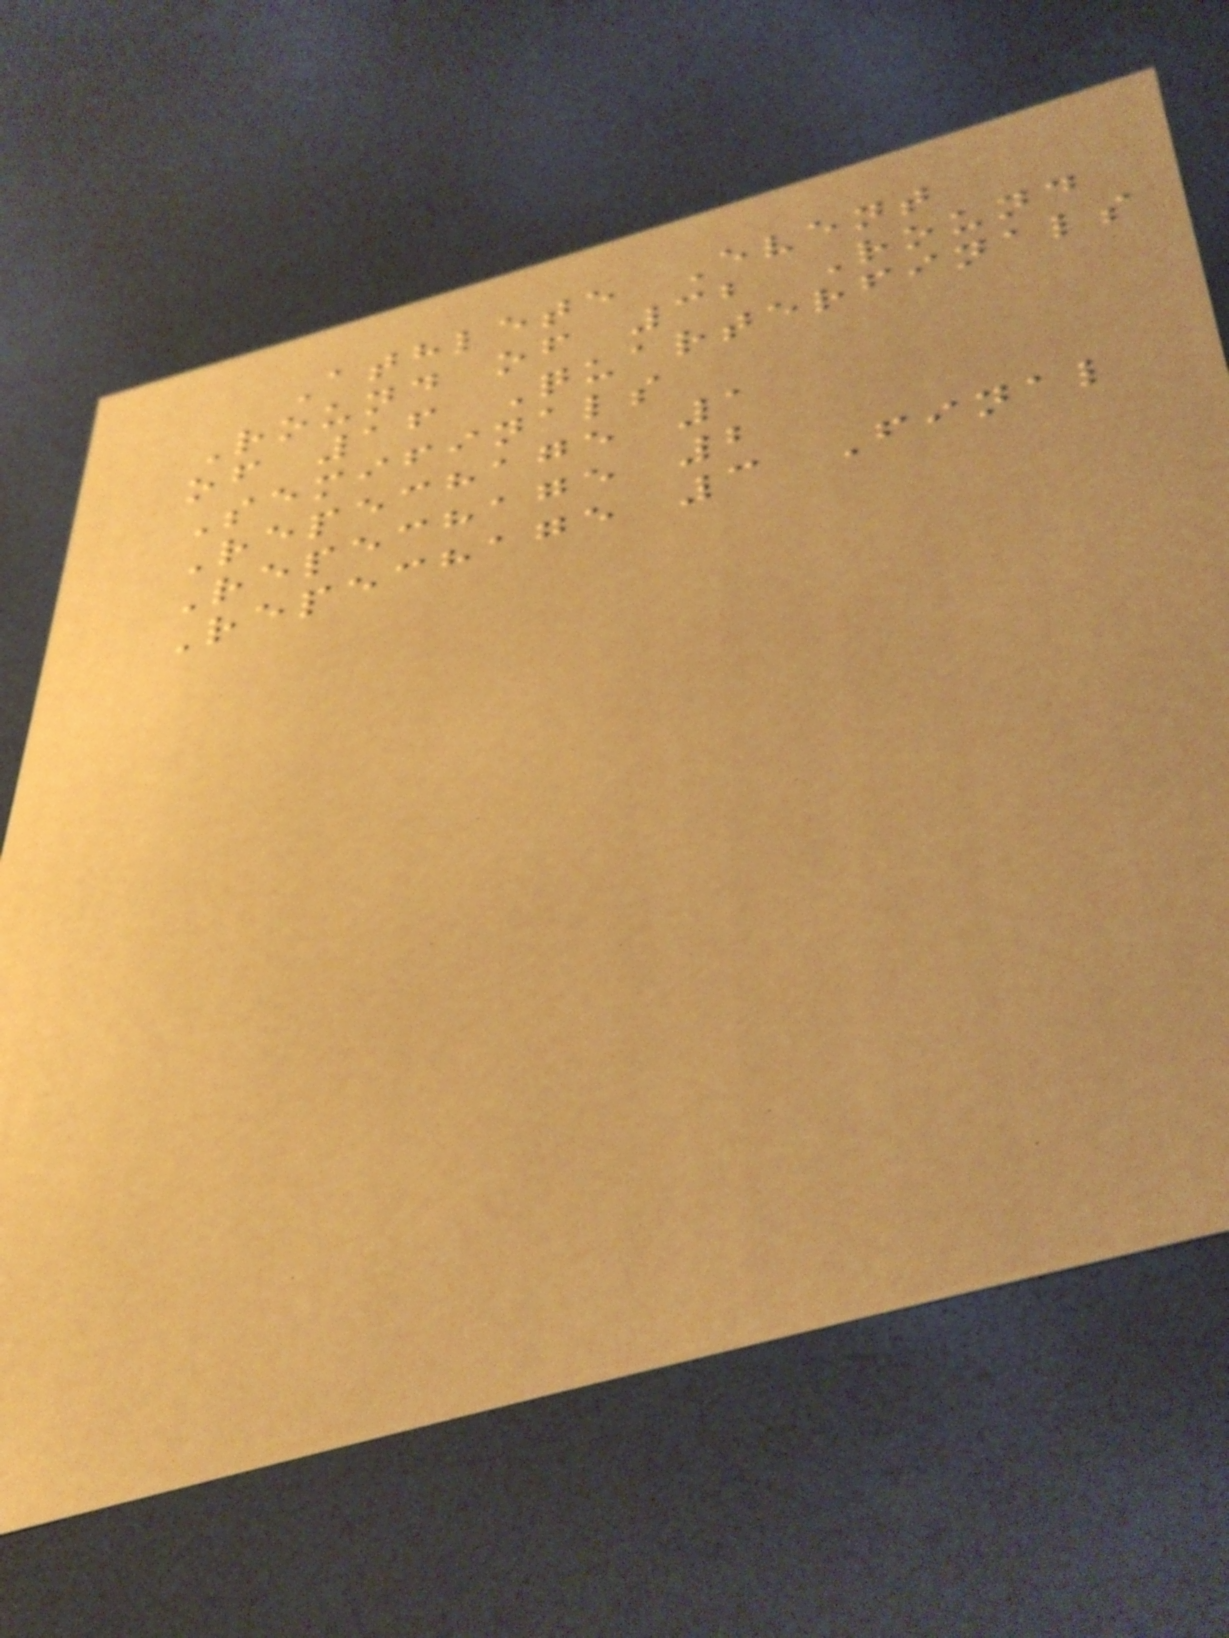Athlete Event
Round of 32 Round
of 16 Quarterfinals
Semifinals
Repechage 1
Repechage 2
Repechage 3 Final
